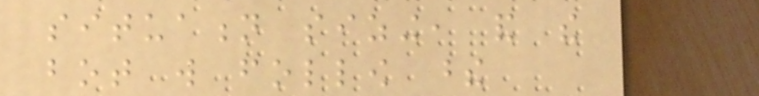situation sizing, and the
bot will follow these
